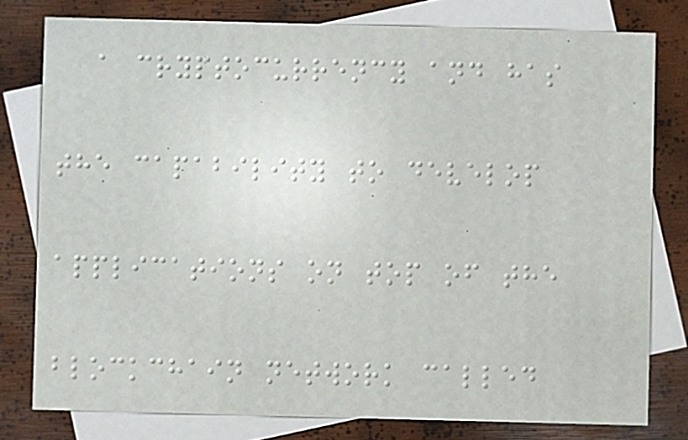a cryptocurrency and has
the capability to develop
applications on top of the
blockchain network called
